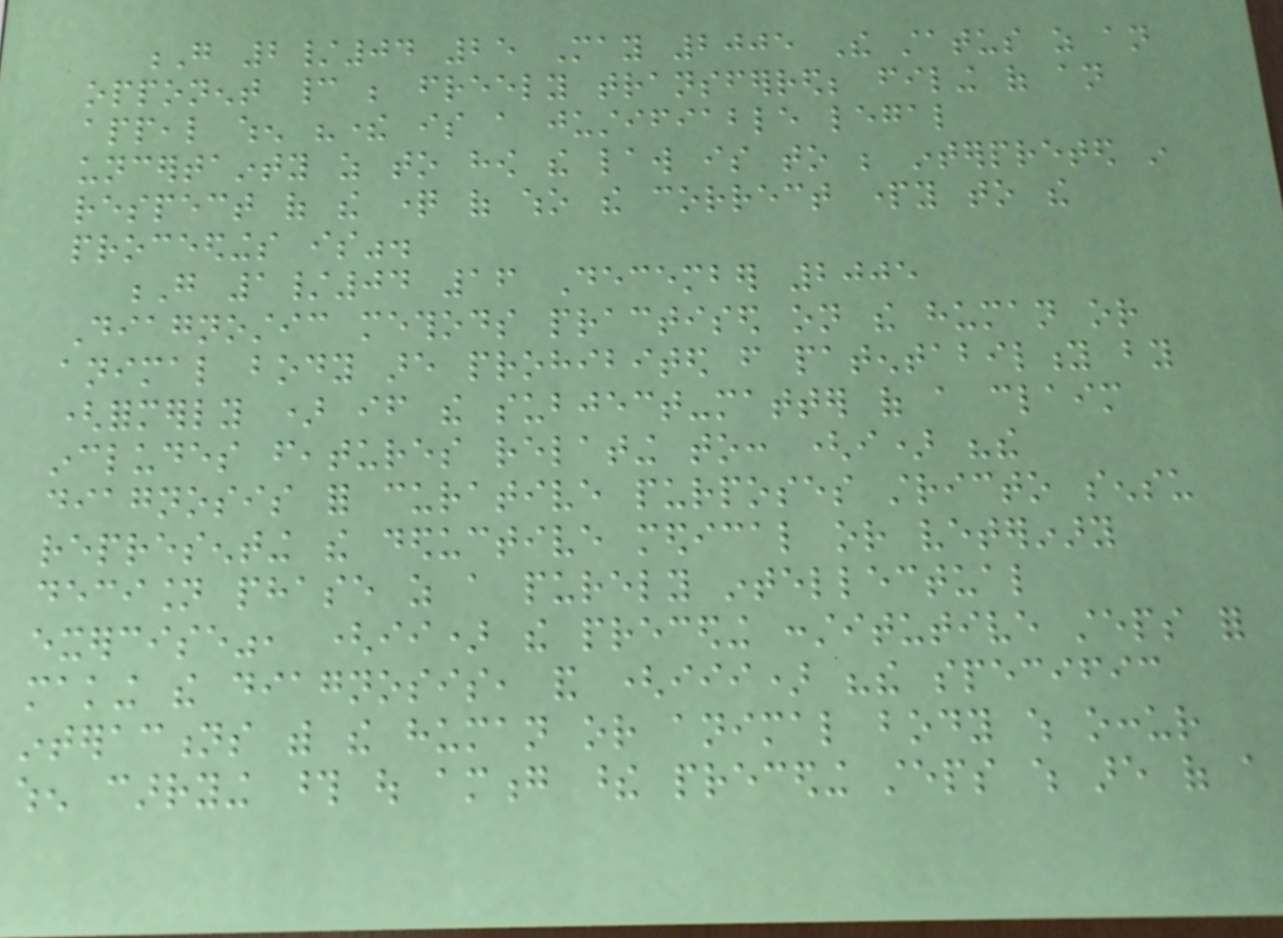G 2/04 25 May 2005 The status as an
opponent cannot be freely transferred; filing of an
appeal when "there is a justifiable legal
uncertainty as to how the law is to be interpreted in
respect of the question of who the correct party to the
proceedings is".
G 1/04 16 December 2005
Diagnostic methods practised on the human or
animal body are prohibited from patentability by
(formerly ) if the subject-matter of a claim
includes features relating to: (i) "the
diagnosis for curative purposes stricto sensu
representing the deductive medical or veterinary
decision phase as a purely intellectual
exercise", (ii) the preceding constitutive steps for
making the diagnosis, and (iii) "the specific
interactions with the human or animal body which occur
when carrying those out among these preceding steps which are of a
